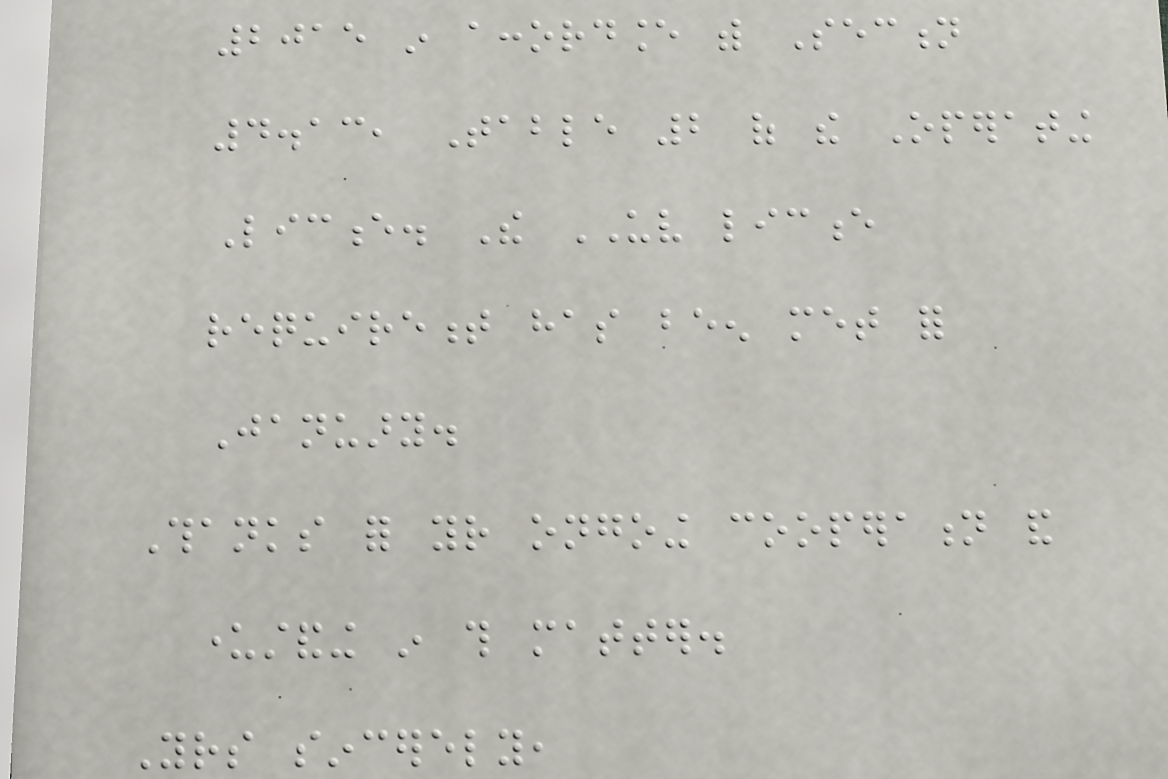2015 in accordance with Section
4.13, Table 2 of the Operating
Licence. The UV licence
requirement has been met for
January.
Thanks for your ongoing cooperation and
understanding in this matter.
Yours sincerely,
